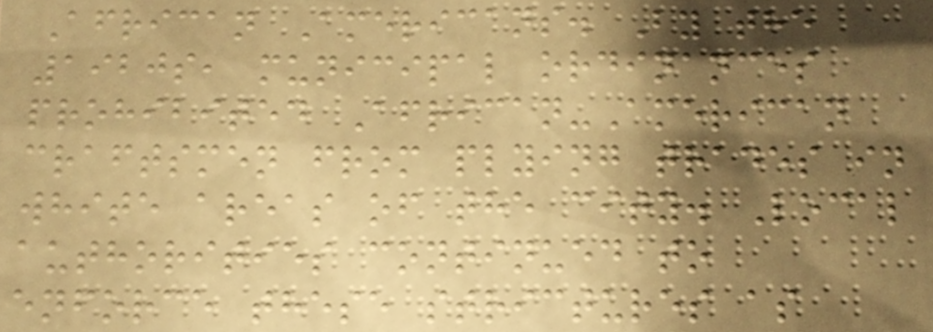African Americans. By the
1920s, municipal ordinances
prohibited African-American
craftsmen from plying trades in
white areas of the city. Local
authorities continued to
enforce these strictures as
